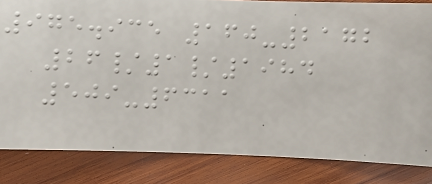975.935 160-2172
26/1/1984
509-6311
